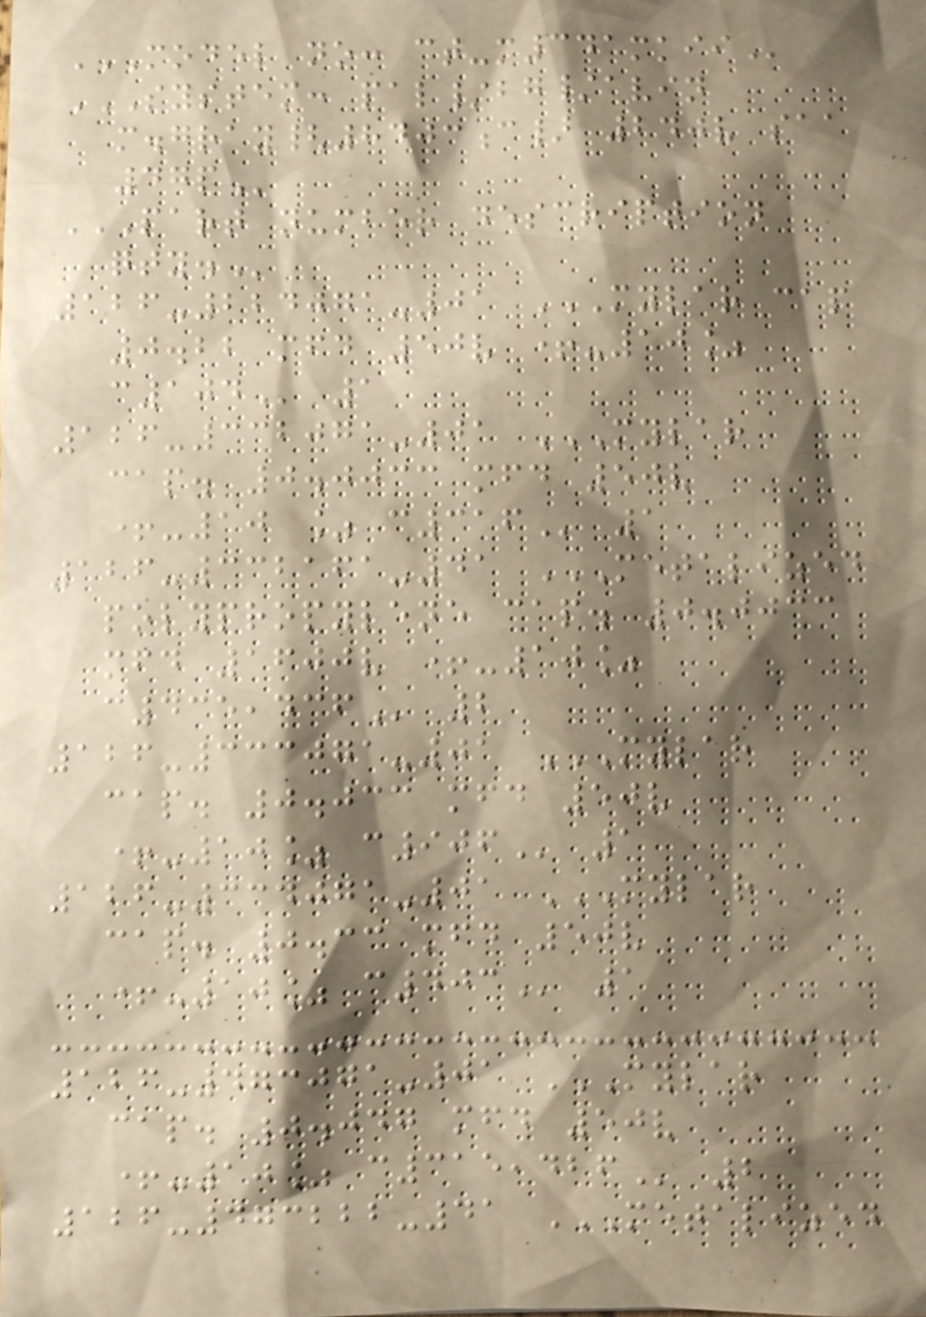MODEL NO: CT-M341MKII
SYSTEM: PAL/BG/AVIN
M.GRAY{8403C} 240V SAA
47P
PART NUMBER DESCRIPTION
QTY.
126-224071-01 MYLAR CAP
0.22 MFD 50V +-10%
C104 1
126-332071-01 MYLAR
CAP. 0.0033 MFD 50V
+-10 % C316 1
126-332161-41 METALIZED
POLYPROPYLENE CAP. 0.0033
MFD 1600V +-10%
C435,436 2
126-333071-01 MYLAR
CAP. 0.033 MFD 50V
+-10% C906 1
126-334071-01 MYLAR
CAP. 0.33 MFD 50V
+-10% C403 1
126-473071-01 MYLAR
CAP. 0.047 MFD 50V
+-10% C315,426 2
126-473222-41 METALIZED
